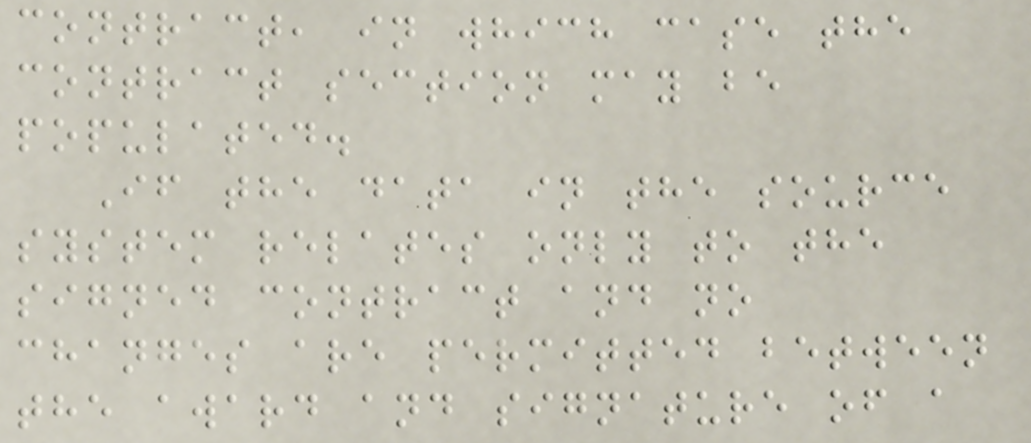contract, in which case the
contract section may be
populated.
If the data in the source
system relates only to the
signed contract and no
changes are permitted between
the award and signature of a
